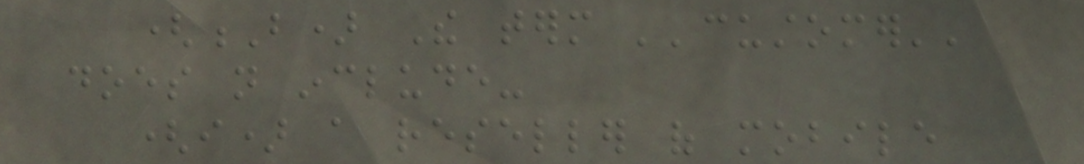(B) The term ''customer''
does not include-
(i) a reseller of mobile
